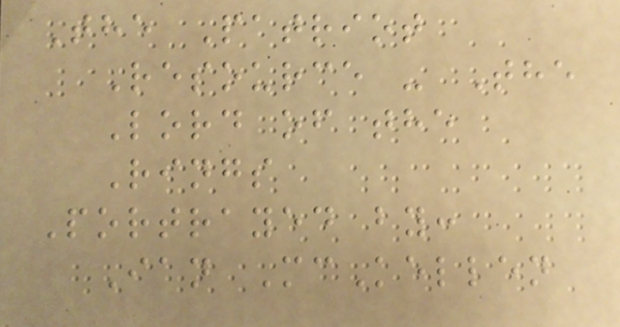The Patriot
Resource - The
Lord of the
Rings
Portrayed by:
Ian McKellen
